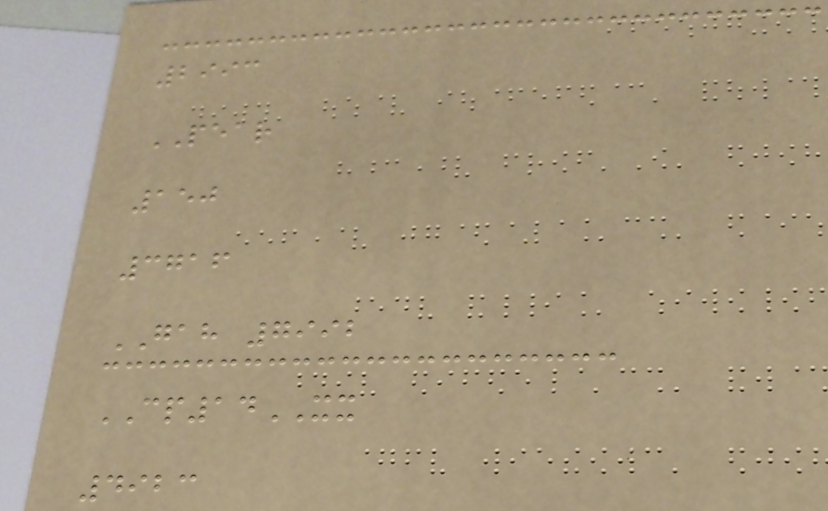2993
PEAR
150
3716
GAH 7992
CP14XX
4923
